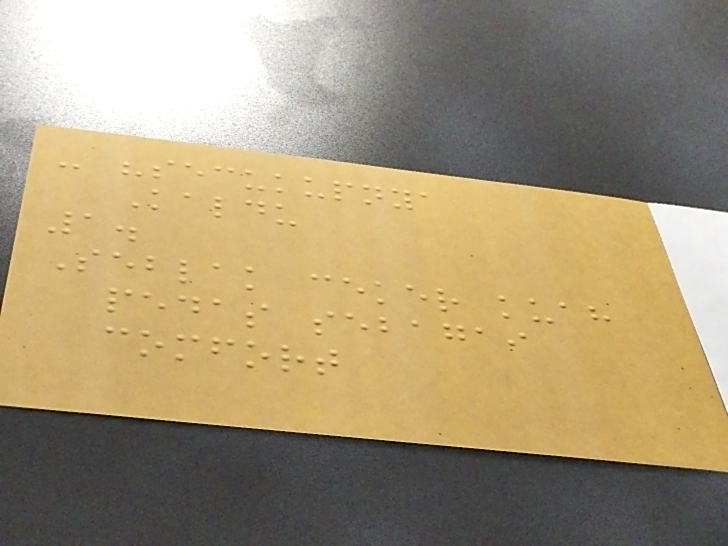- "secukupnya
Kaldu
1.
Seblak ceker kuah
pedas sebagai
comfort
